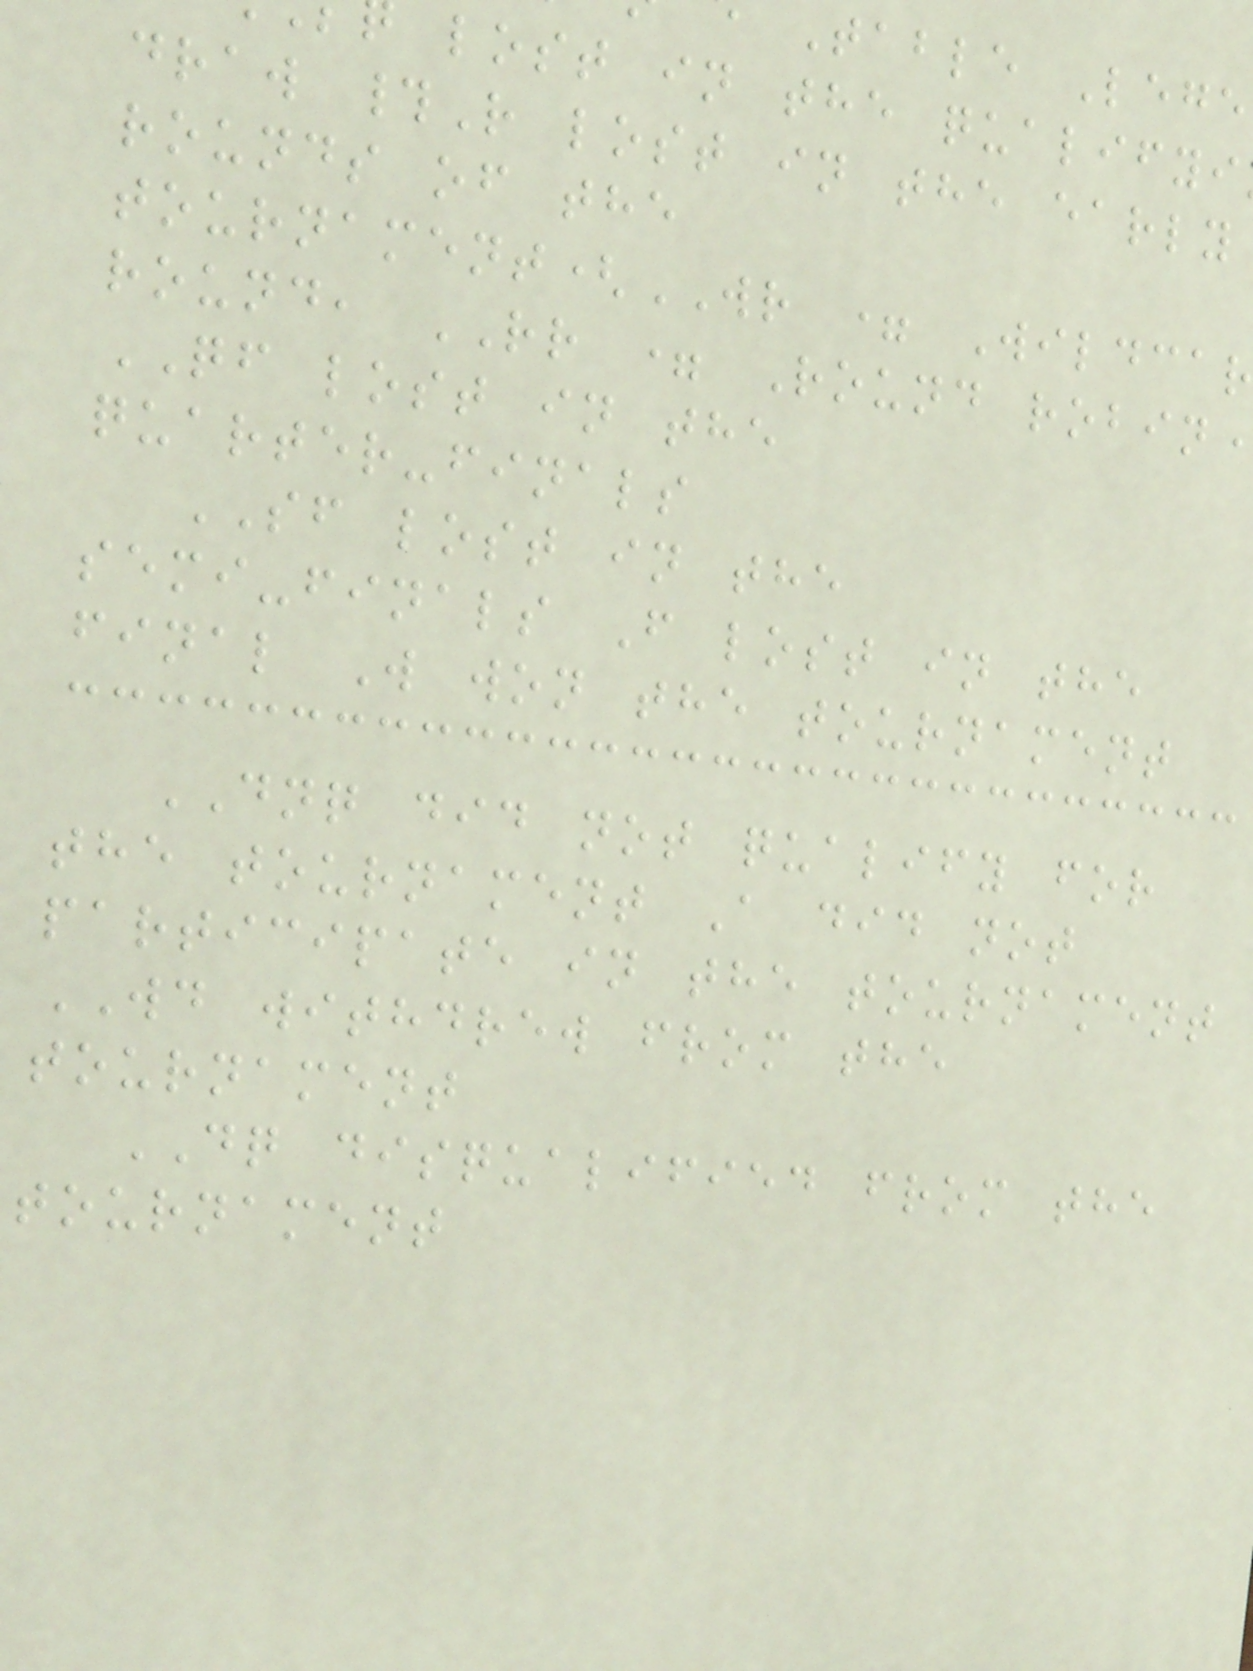Table Lege
lost in the qualifyi
draw #R lost in the early
rounds of the
tournament(WR = Wildcar
round, RR = Round robin
QF lost in the
quarter-finals
SF lost in the
semi-finals F lost in the
final W won the tournament
DNQ did not qualify for
the tournament A did not
participate in the tournament
WD withdrew from the
tournament
DQ disqualified from the
tournament
